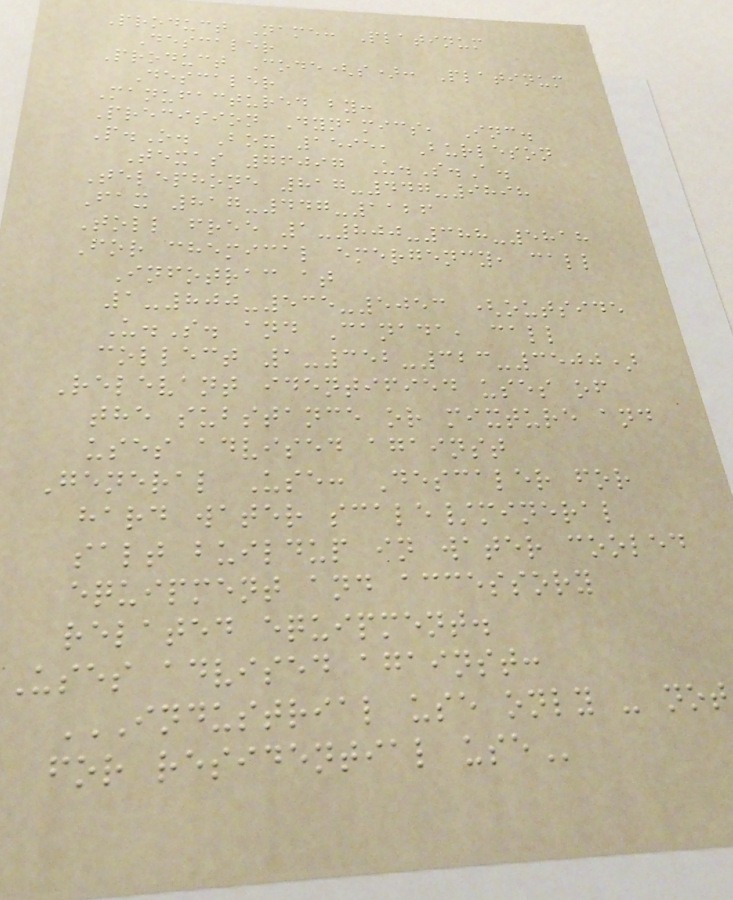Product Name: Platinum
Descaler
Product Code(s): Platinum
Descaler
Manufactured by:
Precision Dynamics, Inc.
P.O. Box 1595, Burleson
Texas 76097 U.S.A.
Telephone 817-447-9898
Fax 817-447-1126
Toll free 1-800-388-5818
For chemical emergency, call
Infotrac at
1-800-535-5053 (outside
U.S. and Canada, call
collect 1-352-323-3500)
Relevant identified uses of
the substance or mixture and
uses advised against
General Use: Descaler for
hard water scale/mineral
salt buildup in water cooled
equipment and accessory
related equipment.
Uses advised against:
INDUSTRIAL USE ONLY - NOT
FOR RESIDENTIAL USE
